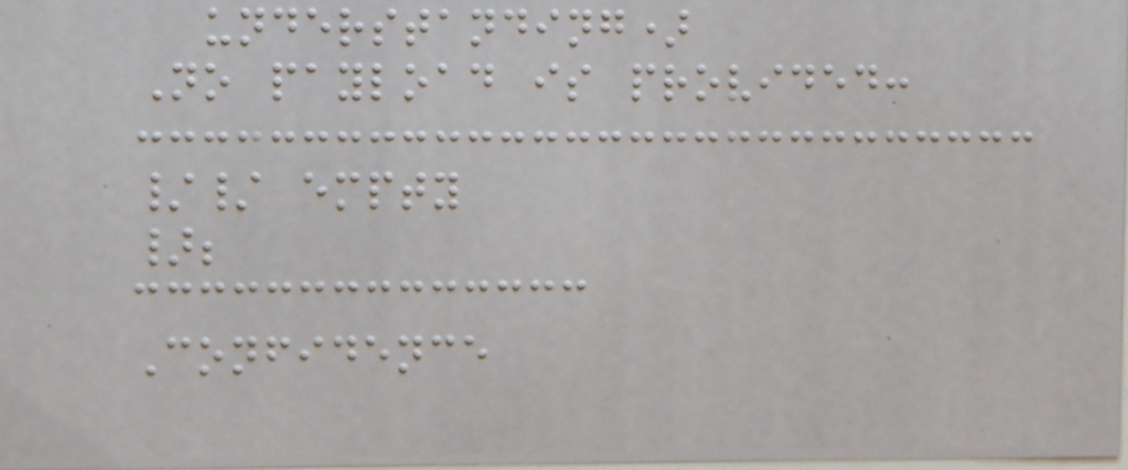understanding)
No payload is provided:
// empty
};
Confidence
